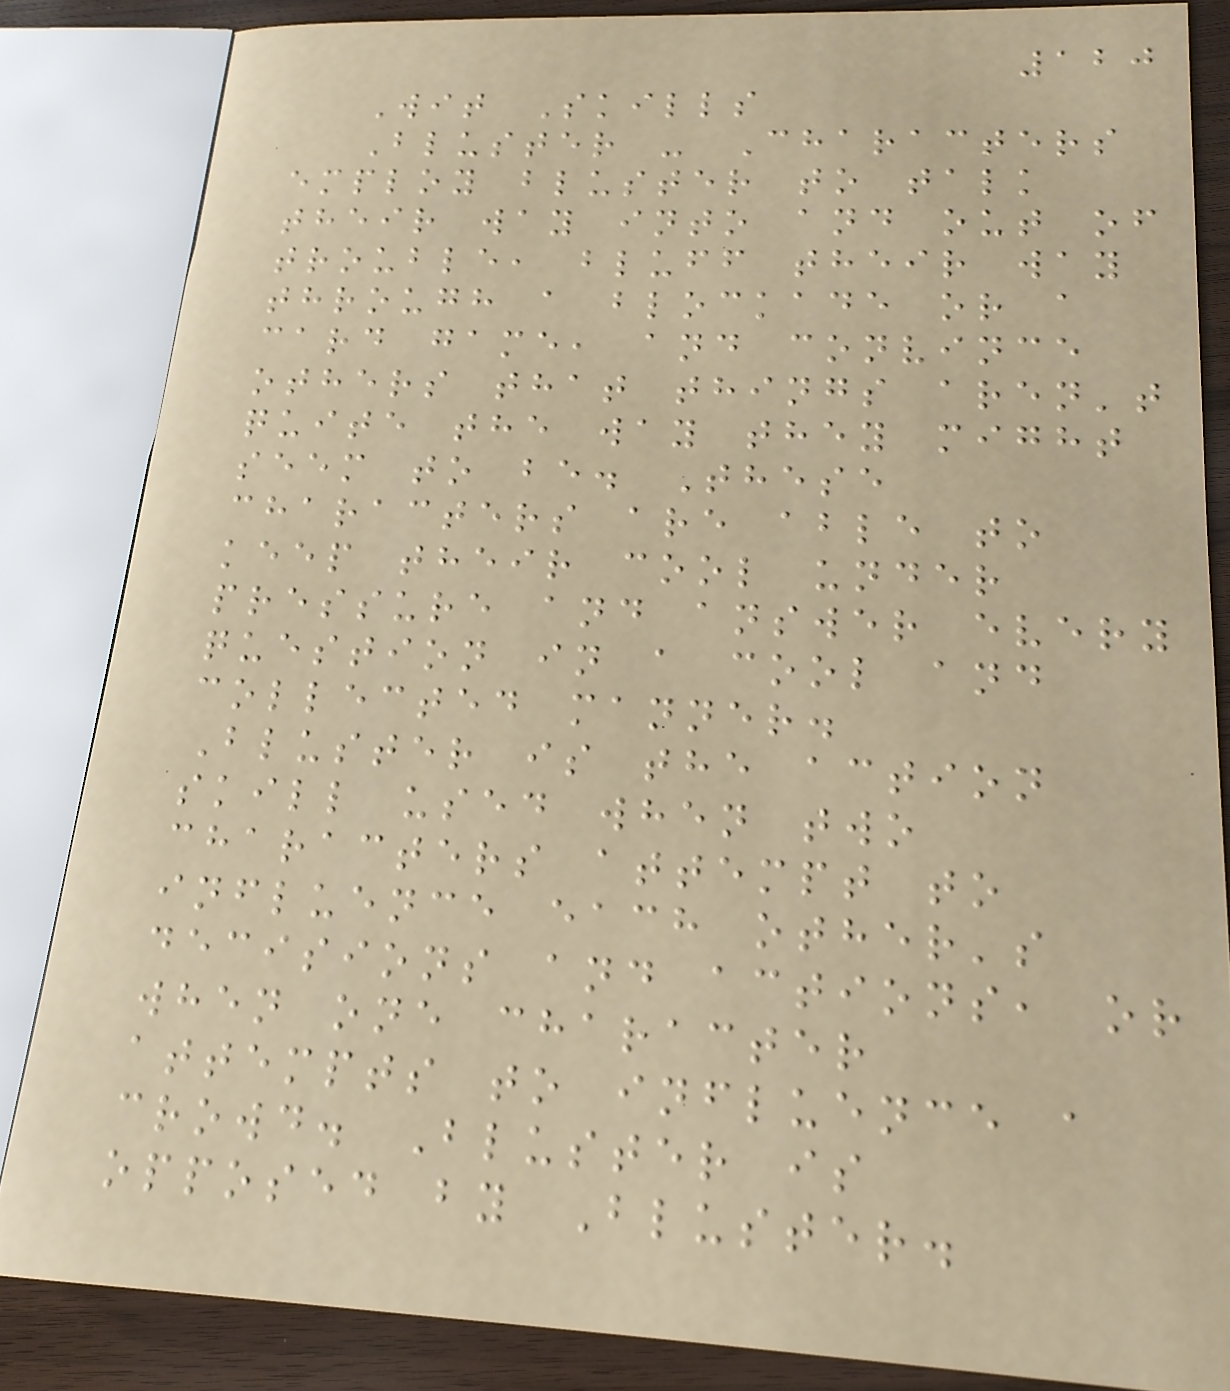120
Wit Skills
Bluster - Characters
employ bluster to talk
their way into and out of
trouble, bluff their way
through a blockade or a
card game, and convince
others that things aren't
quite the way they might
seem to be. These
characters are able to
keep their cool under
pressure and answer every
question in a cool and
collected manner.
Bluster is the action
skill used when two
characters attempt to
influence each other's
decisions and actions, or
when one character
attempts to influence a
crowd. Bluster is
opposed by Bluster.
